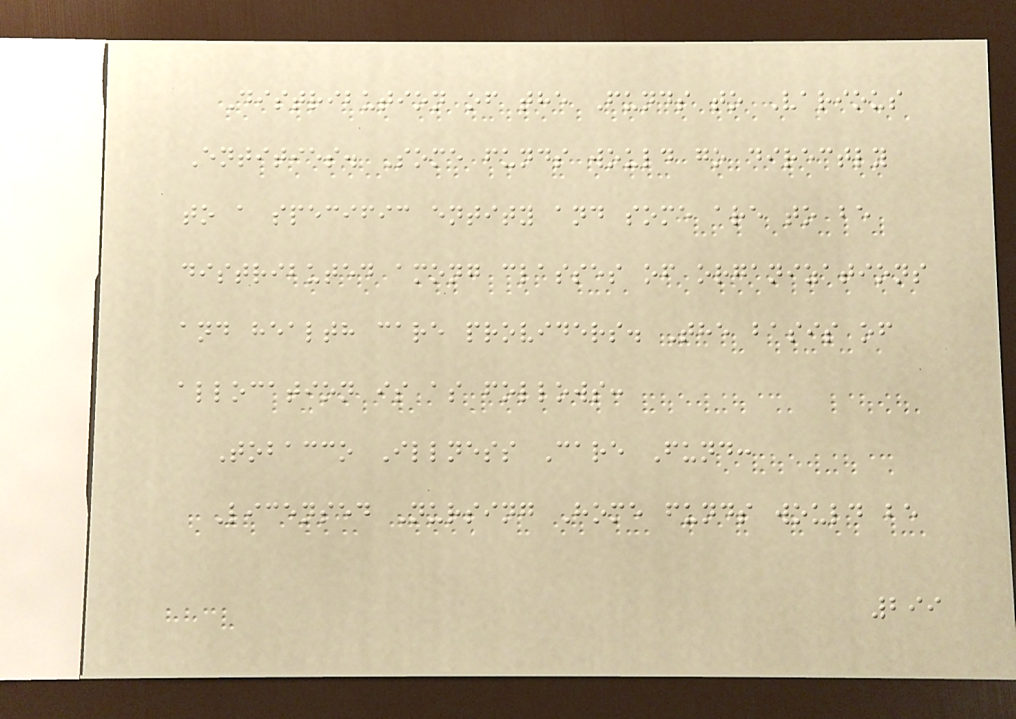Distribution of the Funds to Various
Entities. Some funds would go directly
to a specific entity and some are to be
distributed among classes of organizations
and health care providers. The basis of
allocation is as follows:
Tobacco Illness Care Fund:
Licensed Nursing Home funds would be
299
